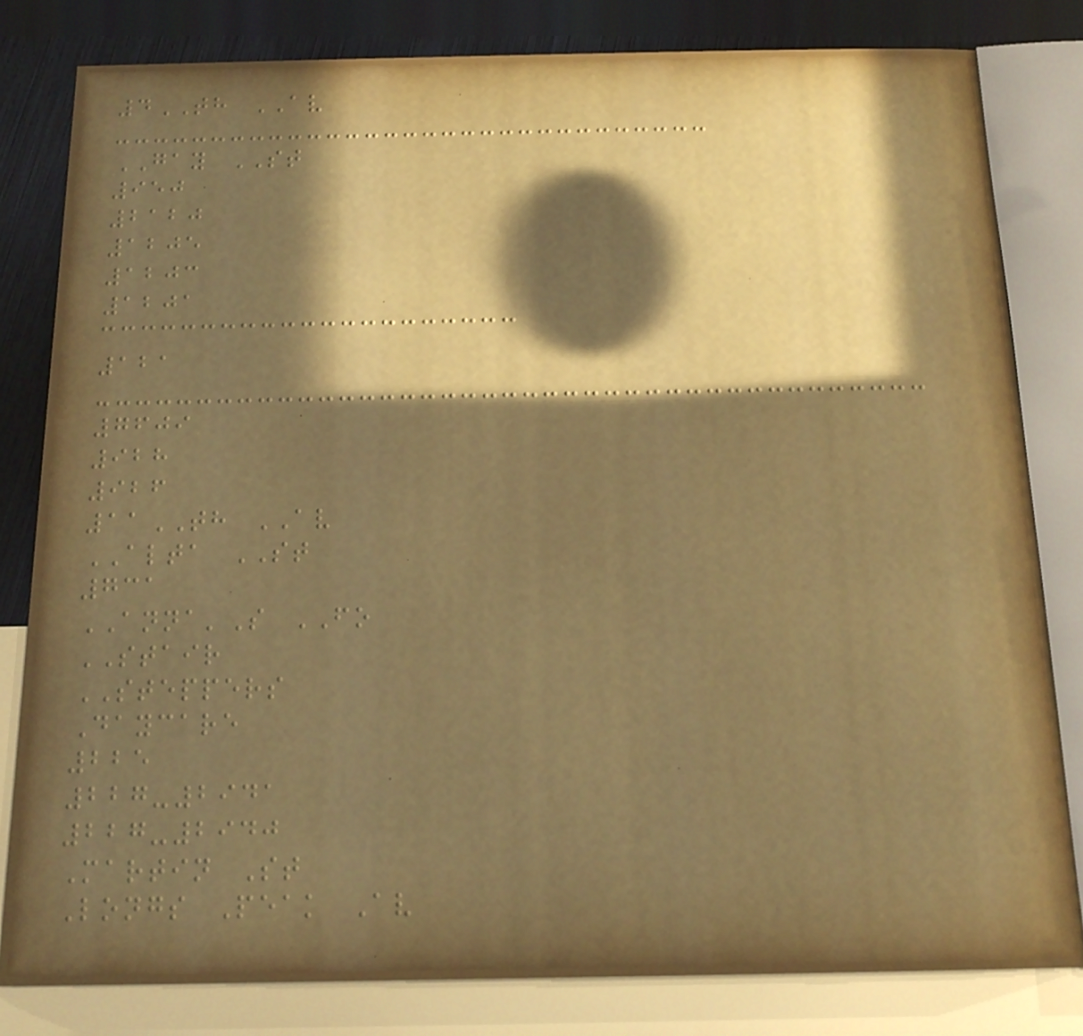4TH AV
GAY ST
950
2120
1205
1203
1201
121
7609
928
926
11TH AV
ALTA ST
731
ANNA'S FO
STAIR
STEPPERS
Daycare
225
227-2941
227-2940
Martin St
Longs Peak Av
